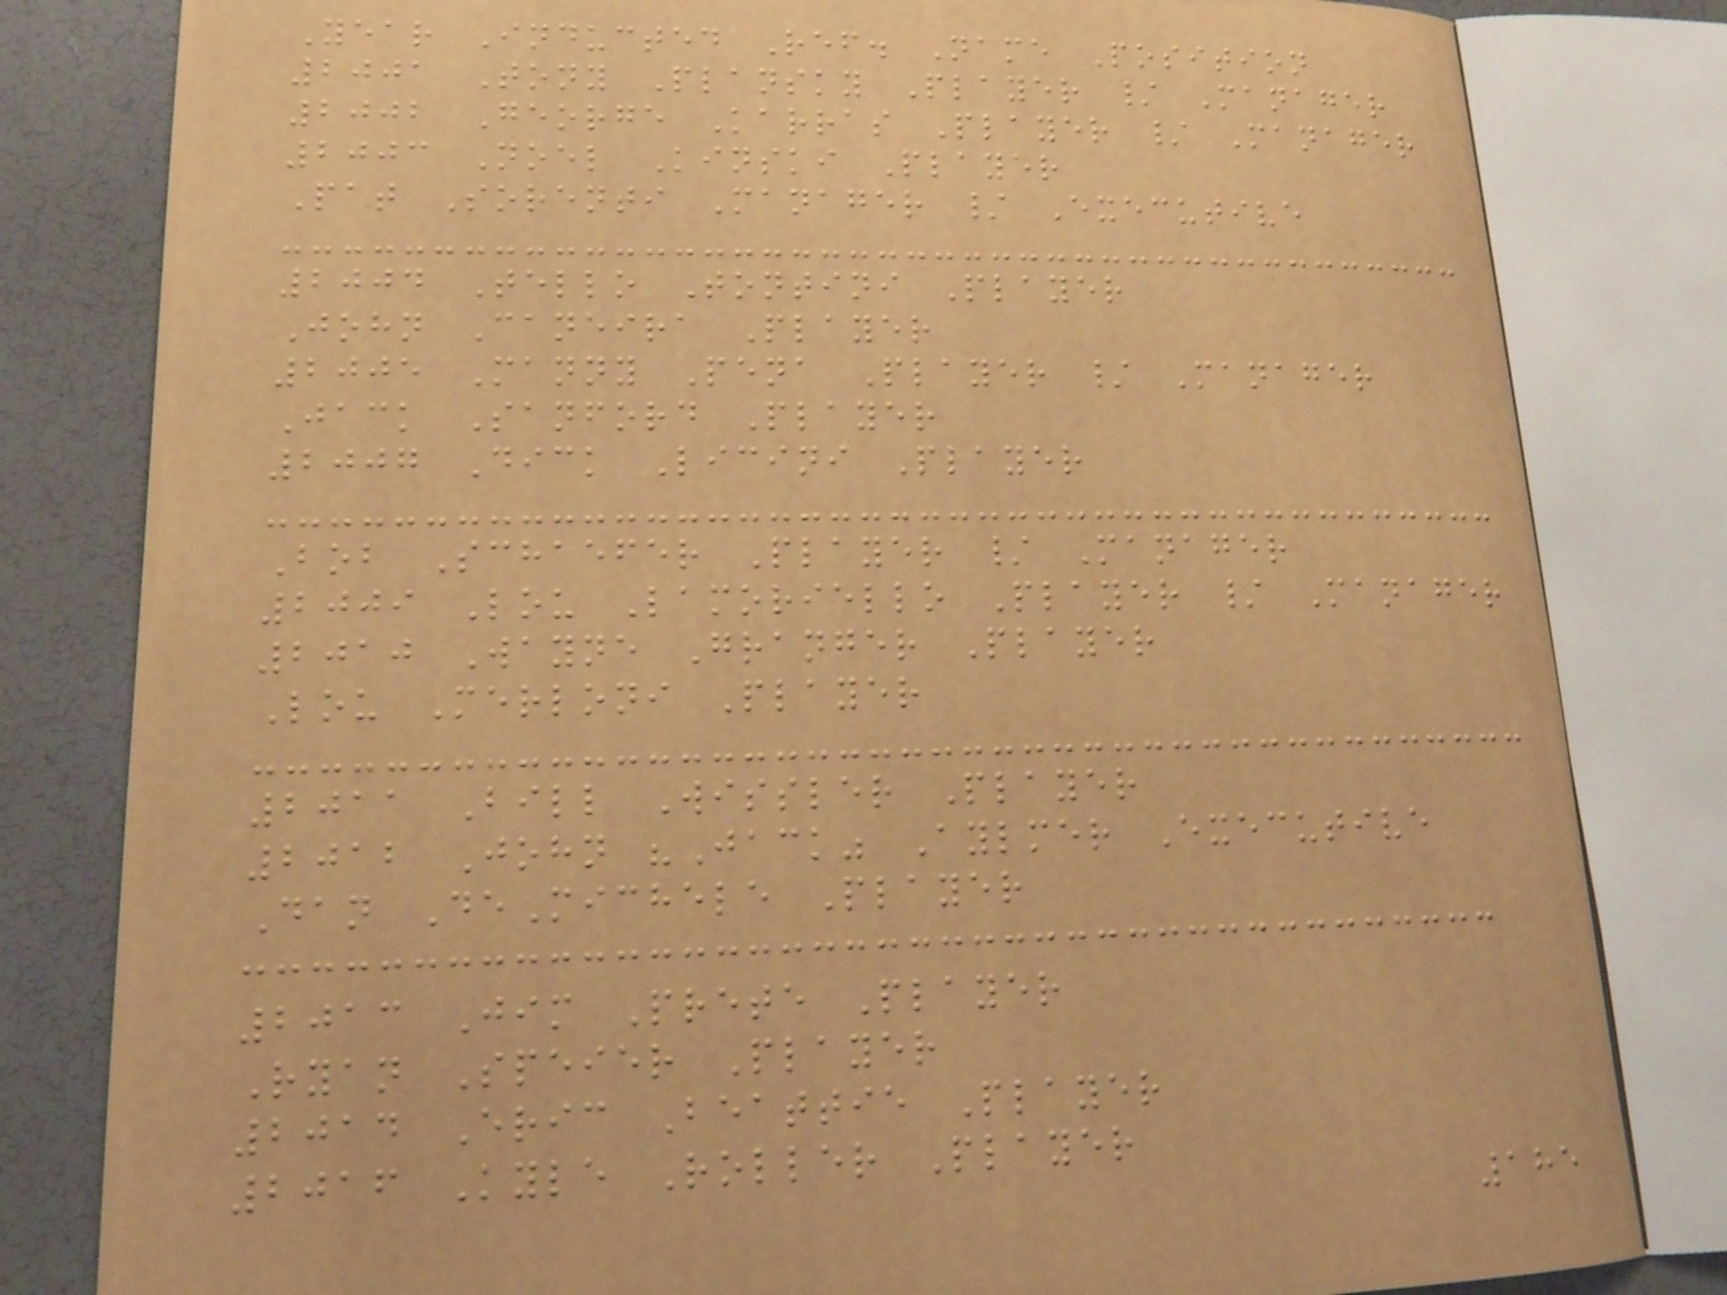Year Inducted Ref. Name Position
2001 Tony Plansky Player / Manager
2002 George Karras Player / Manager
2003 Noel Kinski Player
Pat Sorenti Manager / Executive
2004 Tello Tontini Player
John Caneira Player
2005 Manny Pena Player / Manager
Jack Sanford Player
2007 Dick Licini Player
Bob Schaefer Player / Manager
2009 Lou Lamoriello Player / Manager
2010 Wayne Granger Player
Lou Merloni Player
2011 Bill Wissler Player
2012 John "Jack" Aylmer Executive
Dan DeMichele Player
2013 Jim Prete Player
Ryan Speier Player
2014 Eric Beattie Player
2016 Kyle Roller Player
185
